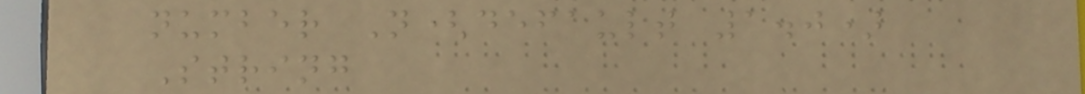number N(default 1.0)
String
